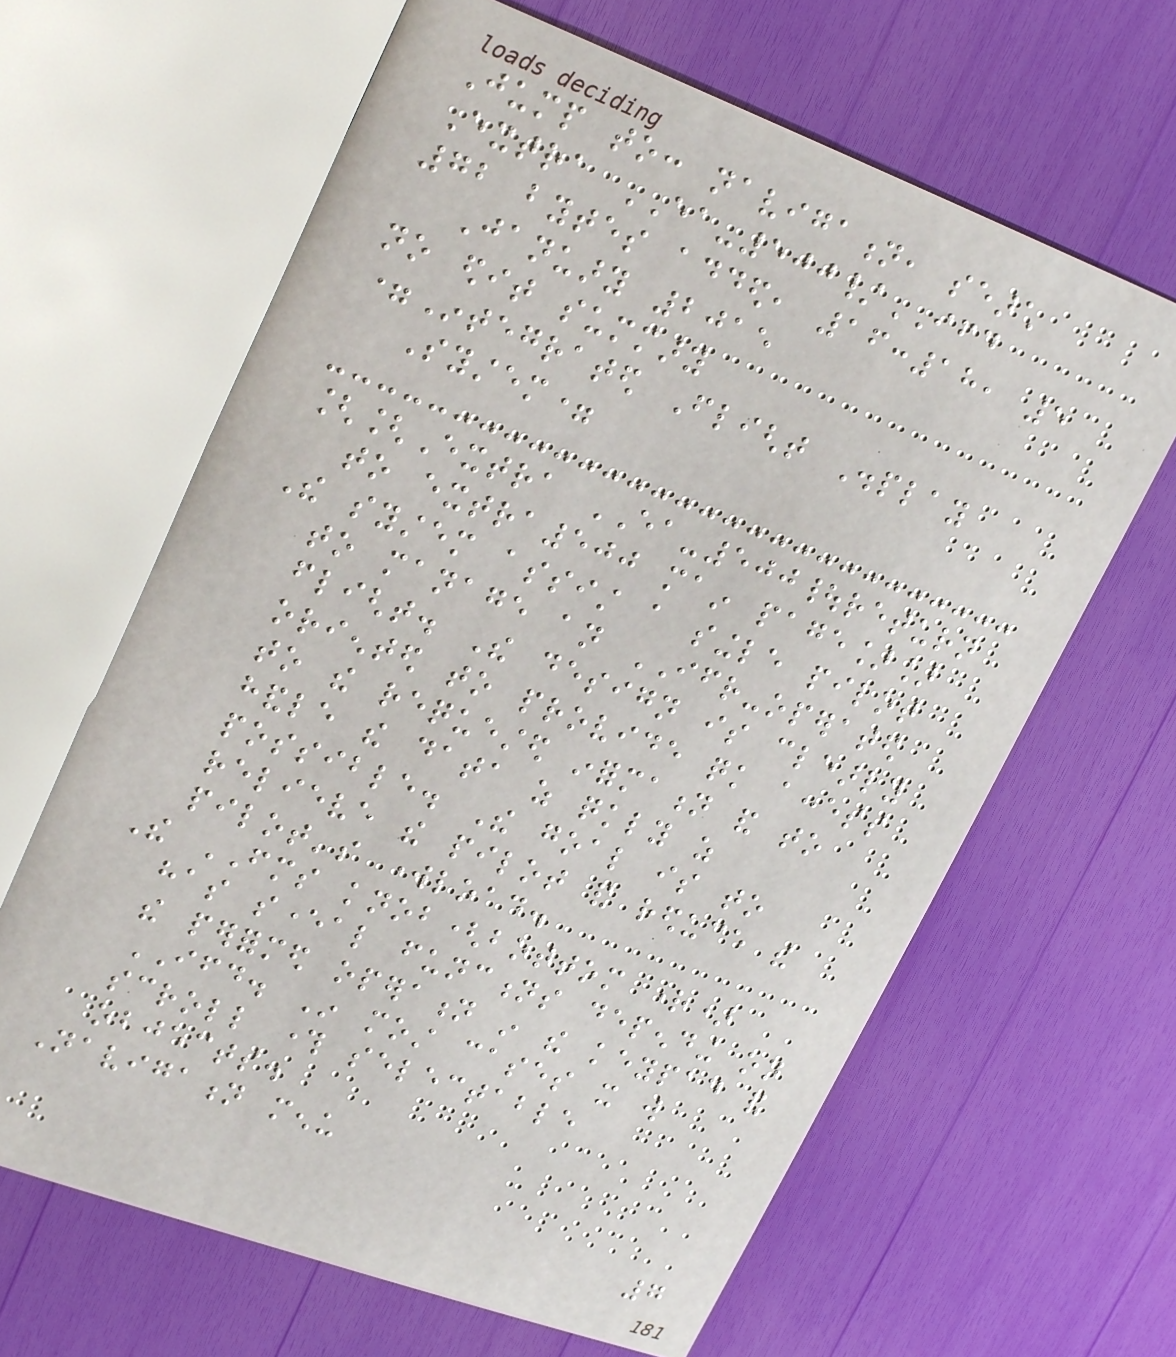Jump to: navigation, search
Extra EA-500/IFD
72 bytes added, 16:18, 5
January 2015
no edit summary
=Integrated Flight Display
System=
[[Extra EA-500|return
to extra500 main page]]
The system assist a single pilot
to manage an IFR-operated
flight. The design is clearly
oriented to provide quick access
to the requested information and to
handle the data as quickly as
possible. The goal is to
relieve the pilot and reduce the
pilot's workload.
The FMS knob(bottom right)
has several functions depending on
the performed operation in the keypad and
IFD. In most cases it will
scroll through selectable
objects.
Navigation menu
7
